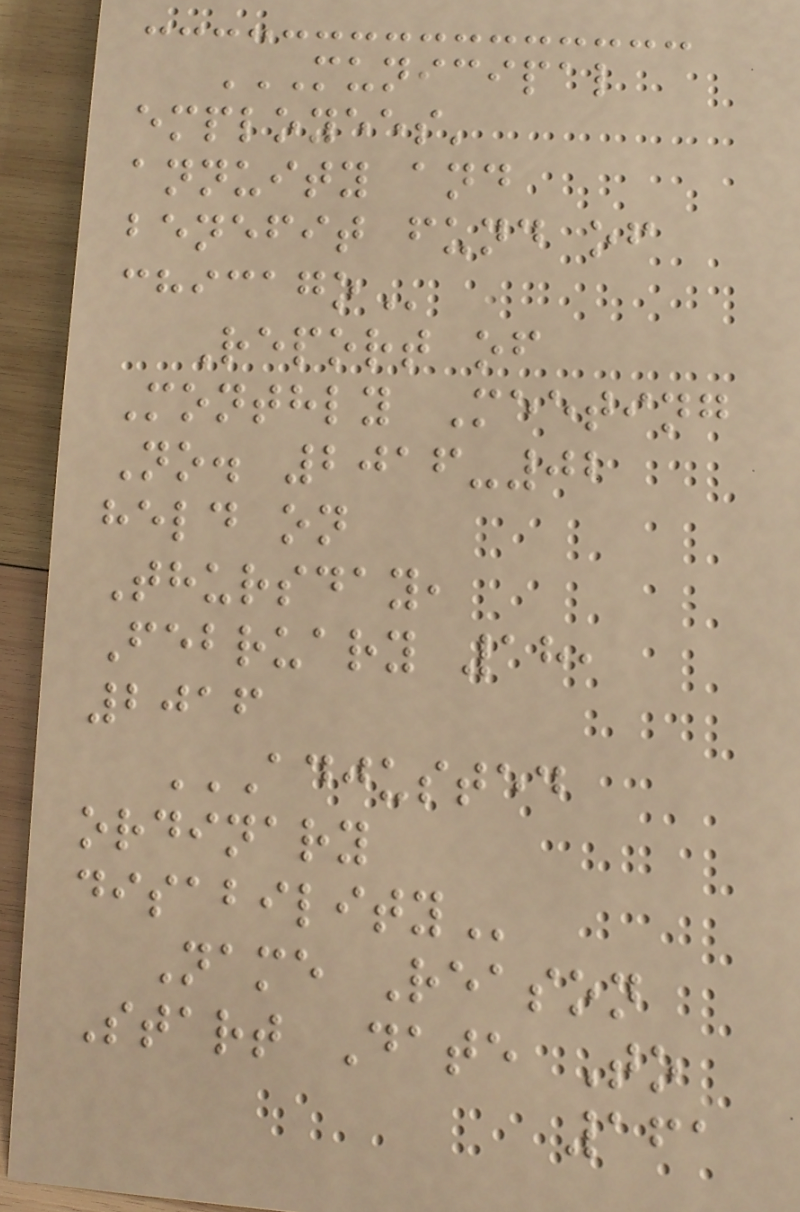MUNICIPAL
EMPLOYEES'
ANNUITY AND
BENEFIT FUND OF
CHICAGO
Report of
Monthly Meeting
No. 2016-02
held on
Thursday,
February 18,
2016
ADJUSTED
ORDINARY
DISABILITY
Name Reason
Start Date To
161
